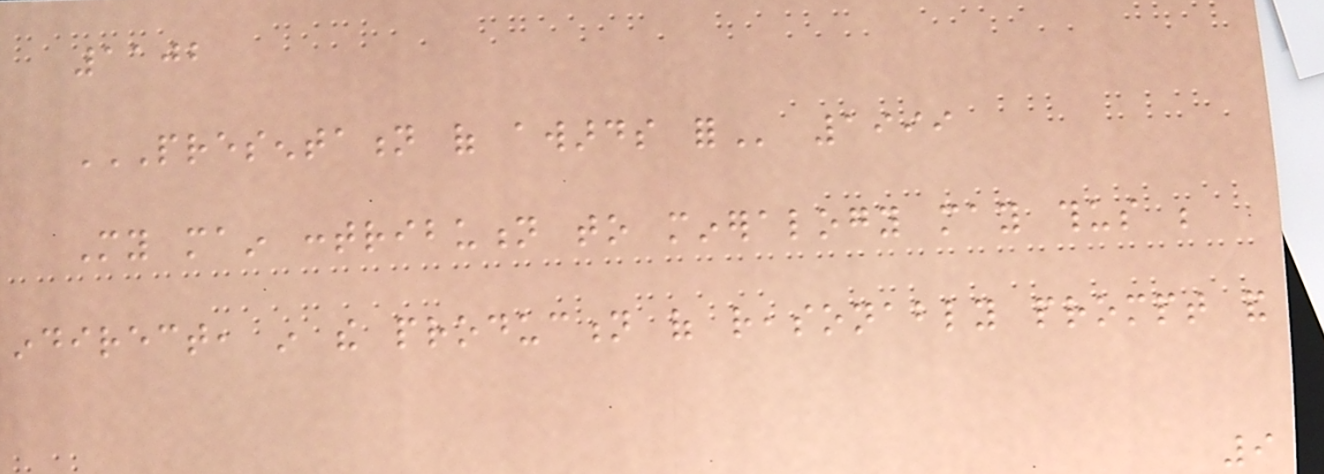1102
PRESENTATION OF AWARDS FOR 1999
My main contribution to mineralogy may thus be
indirect, in the production of reasonably prompt and
9
